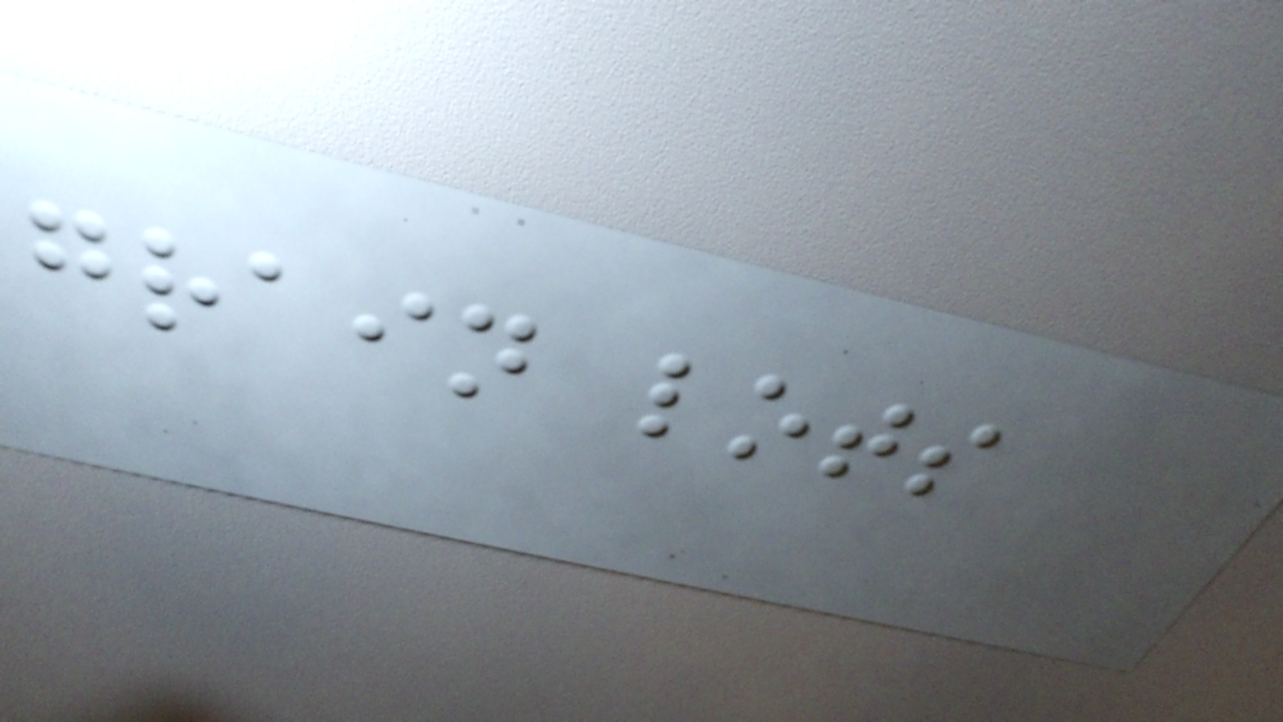grain lots
